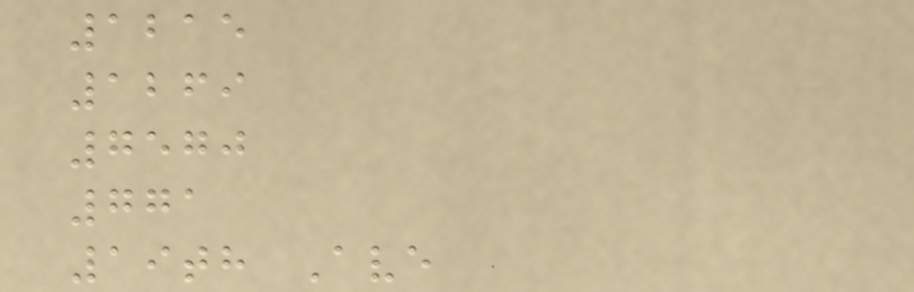1215
1269
7570
771
19th Ave
